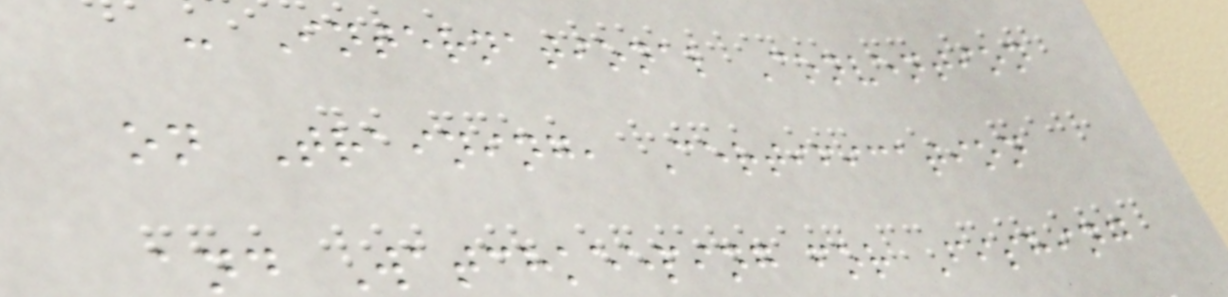- International Convention
on Training, Certification
and Watchkeeping for Fishing
